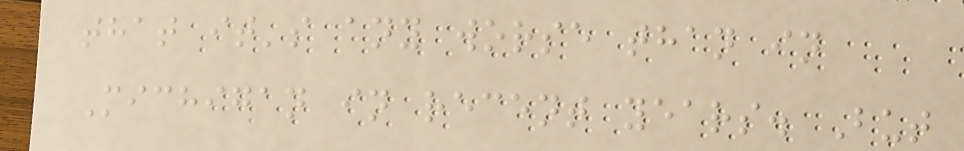that it's any worse than in
Michigan in recent years. But
